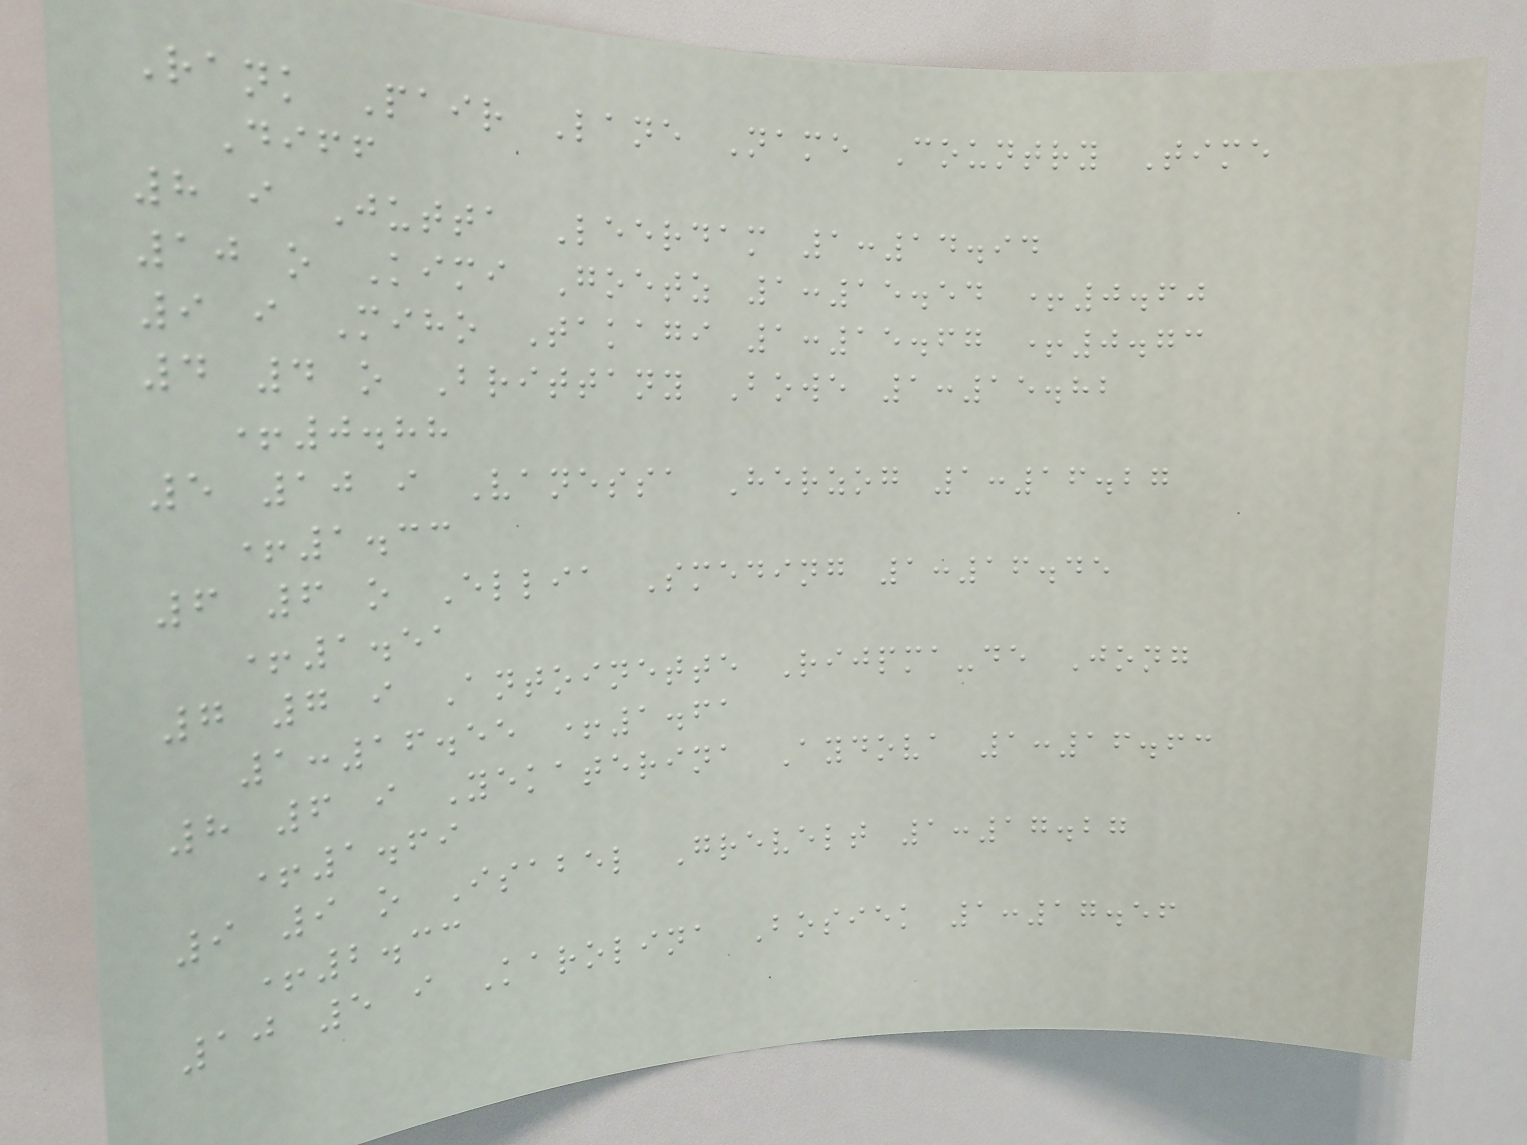Rank Pair Lane Name Country Time
Diff
8 i Jutta Leerdam 1:14.94
10 o Kimi Goetz 1:15.54 +0.60
9 i Miho Takagi 1:15.67 +0.73
4 4 o Brittany Bowe 1:15.82
+0.88
5 10 i Vanessa Herzog 1:16.27
+1.33
6 6 o Ellia Smeding 1:16.45
+1.51
7 7 i Antoinette Rijpma-de Jong
1:16.55 +1.61
8 6 i Yekaterina Aydova 1:16.63
+1.69
9 9 o Isabel Grevelt 1:17.27
+2.33
10 5 i Karolina Bosiek 1:17.56
